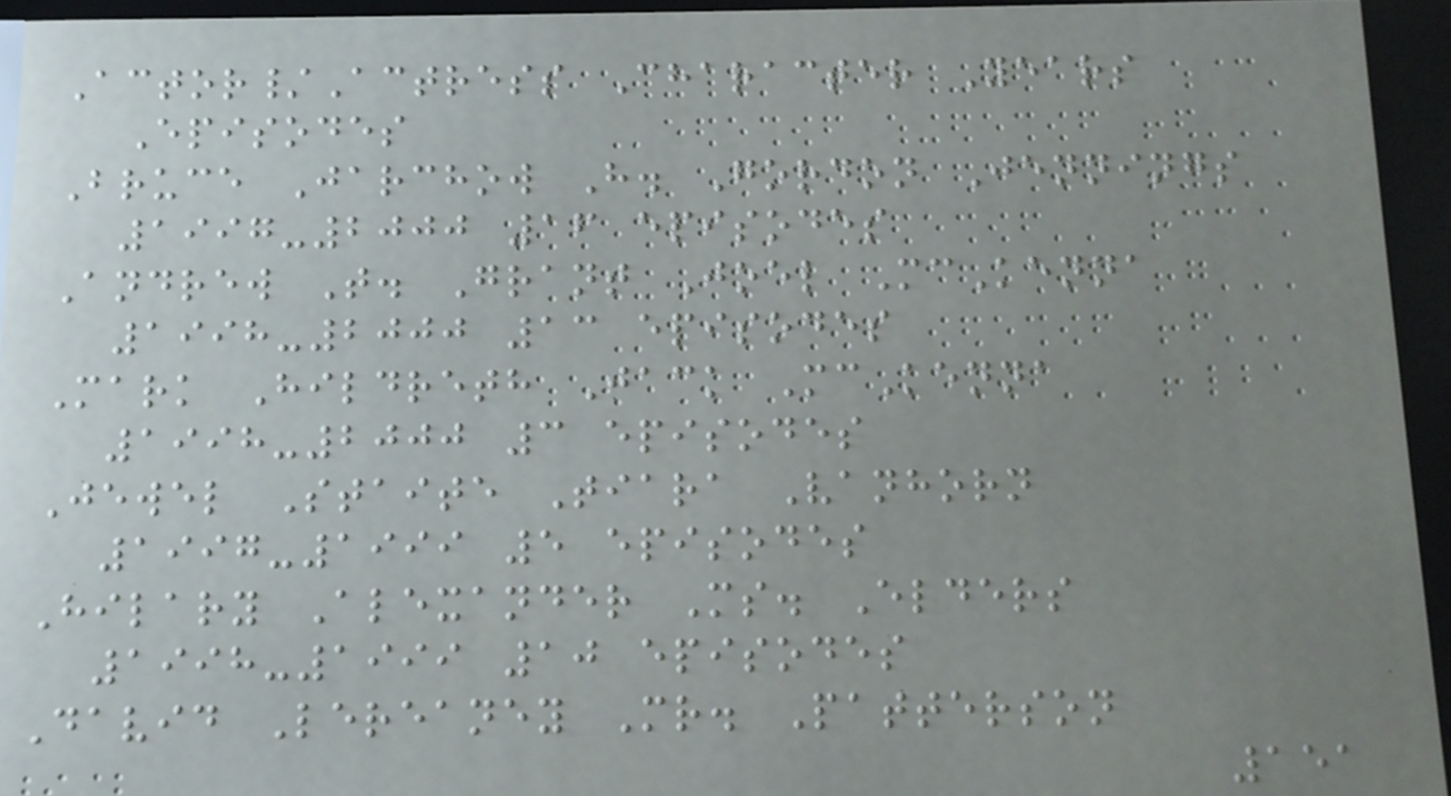Actor/Actress Character Years
Episodes
Bruce Jarchow H. Gordon Jennings
1997-2000 16 episodes
Andrew T. Grant Joel McKenna
1998-2000 13 episodes
Mark Hildreth Jack McKenna
1998-2000 3 episodes
Jewel Staite Tiara Vanhorn
1997-1999 5 episodes
Hilary Alexander Ms. Elders
1998-1999 10 episodes
David Lereaney Mr. Patterson
151
